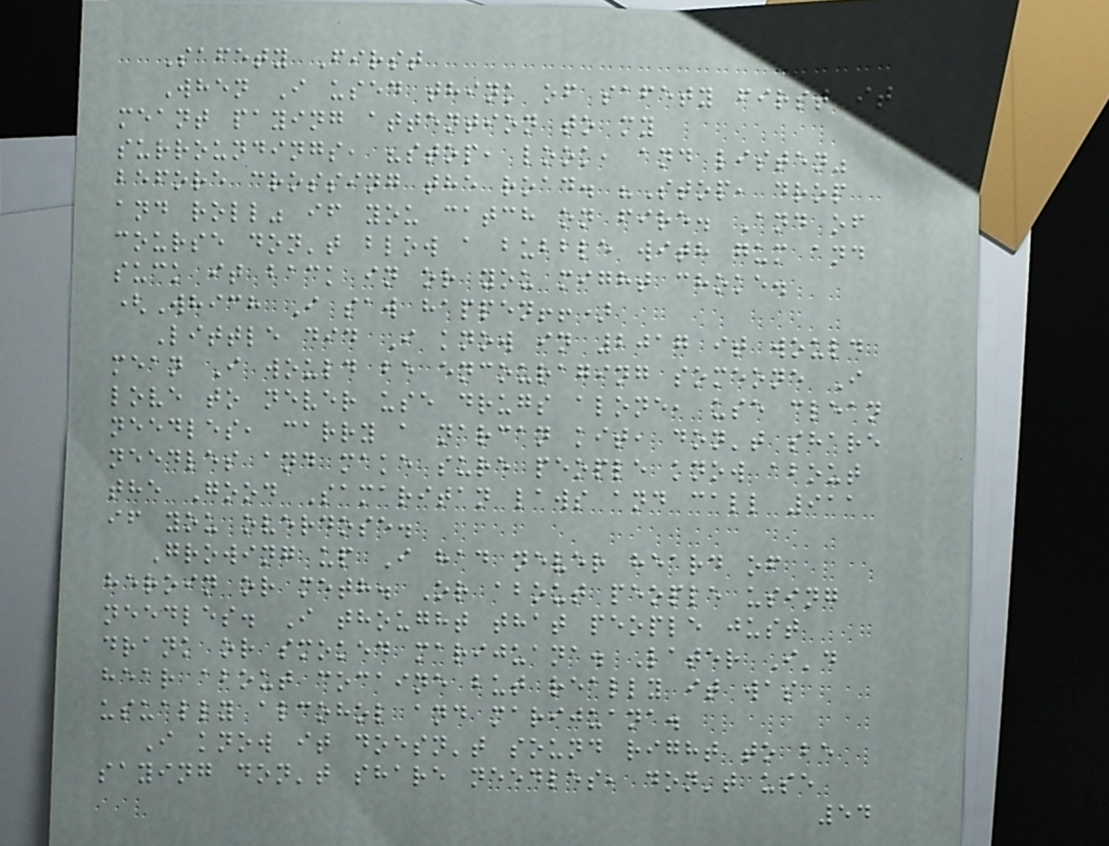Safety First
When I used think of safety first it
meant paying attention to my
surroundings, "stop, look, and listen"
before crossing the road. "Stop, drop
and roll" if you catch on fire. And of
course don't blow a bubble with gum and
suck it back in or you might choke.
(Which I saw happen!!)
Little did I know in 2017 it would
mean I would be encouraging someone I
love to never use drugs alone, use clean
needles, carry a narcan kit, don't share
needles and make sure people know about
the Good Samaritan laws and call 911
if you overdose.
Growing up I had never heard of
heroin or meth. Or about people using
needles. I thought that people just
drank or smoked marijuana. Later I'd
hear about cocaine but really it was
usually alcohol and marijuana.
I know it doesn't sound right to be
saying don't share needles, don't use
54
